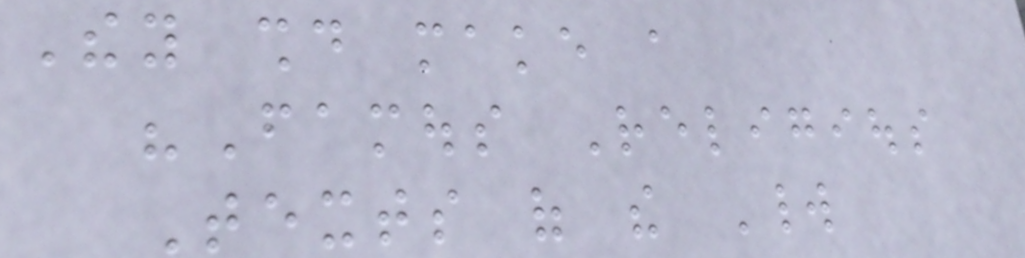They should make a
"Famous Religious
Texts of the World
